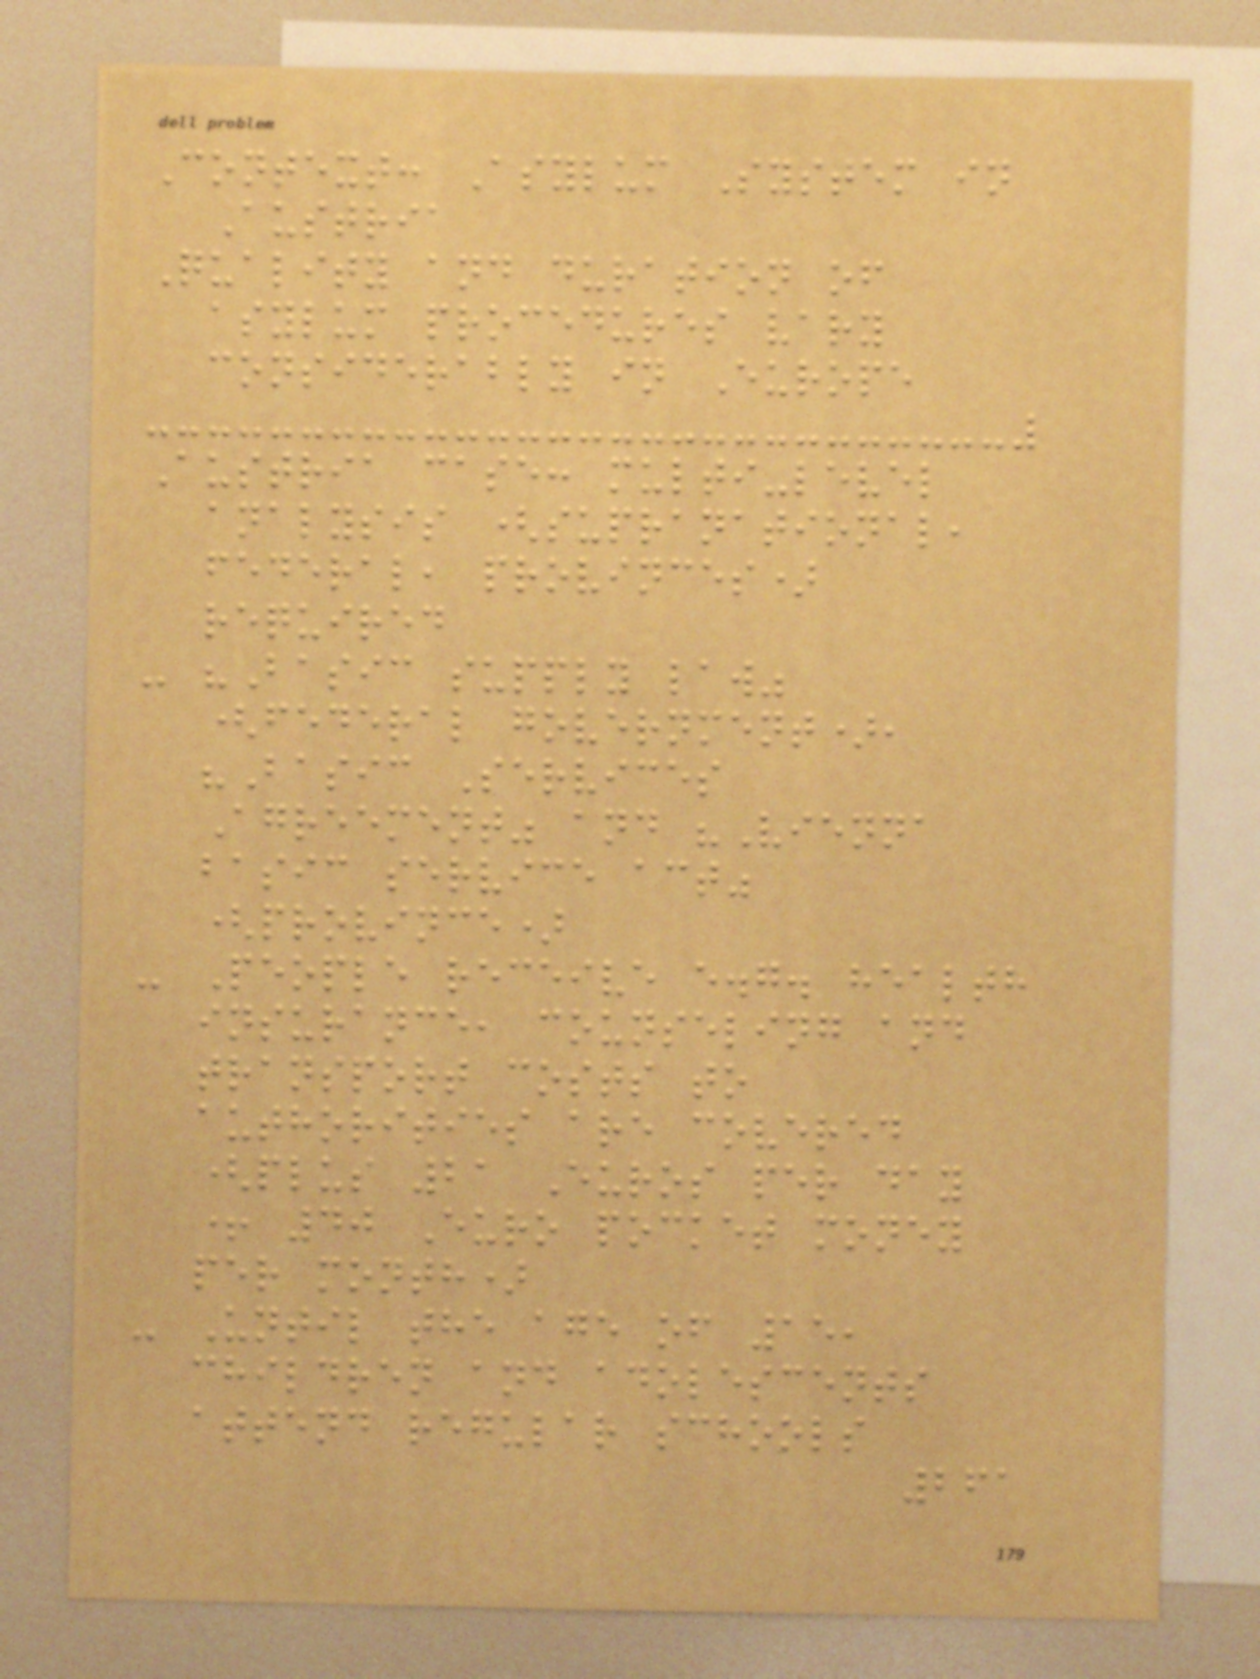Context: Asylum System in
Austria
Quality and duration of
asylum procedures vary
considerably in Europe
Austria case: multi-level
analysis (supranational,
federal, provinces)
required
- "Basic supply law"
(federal government),
"Basic Services
Agreement" and "Vienna
basic service act"
(province)
- People receive e.g. health
insurance, counseling and
transport costs to
authorities are covered
(plus 21 Euros per day
+ 40 Euro pocket money
per month)
- Until the age of 15,
children and adolescents
attend regular schools
261
